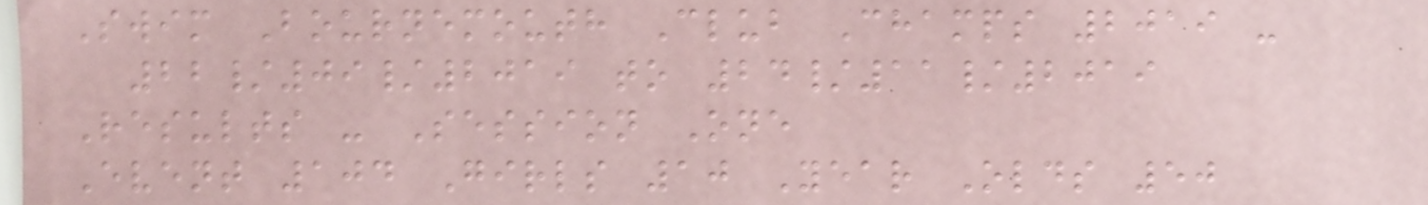Swim Bournemouth Club Champs 2019 -
22/09/2019 to 24/11/2019
Results - Session One
Event 104 Girls 10 Year Olds 50
